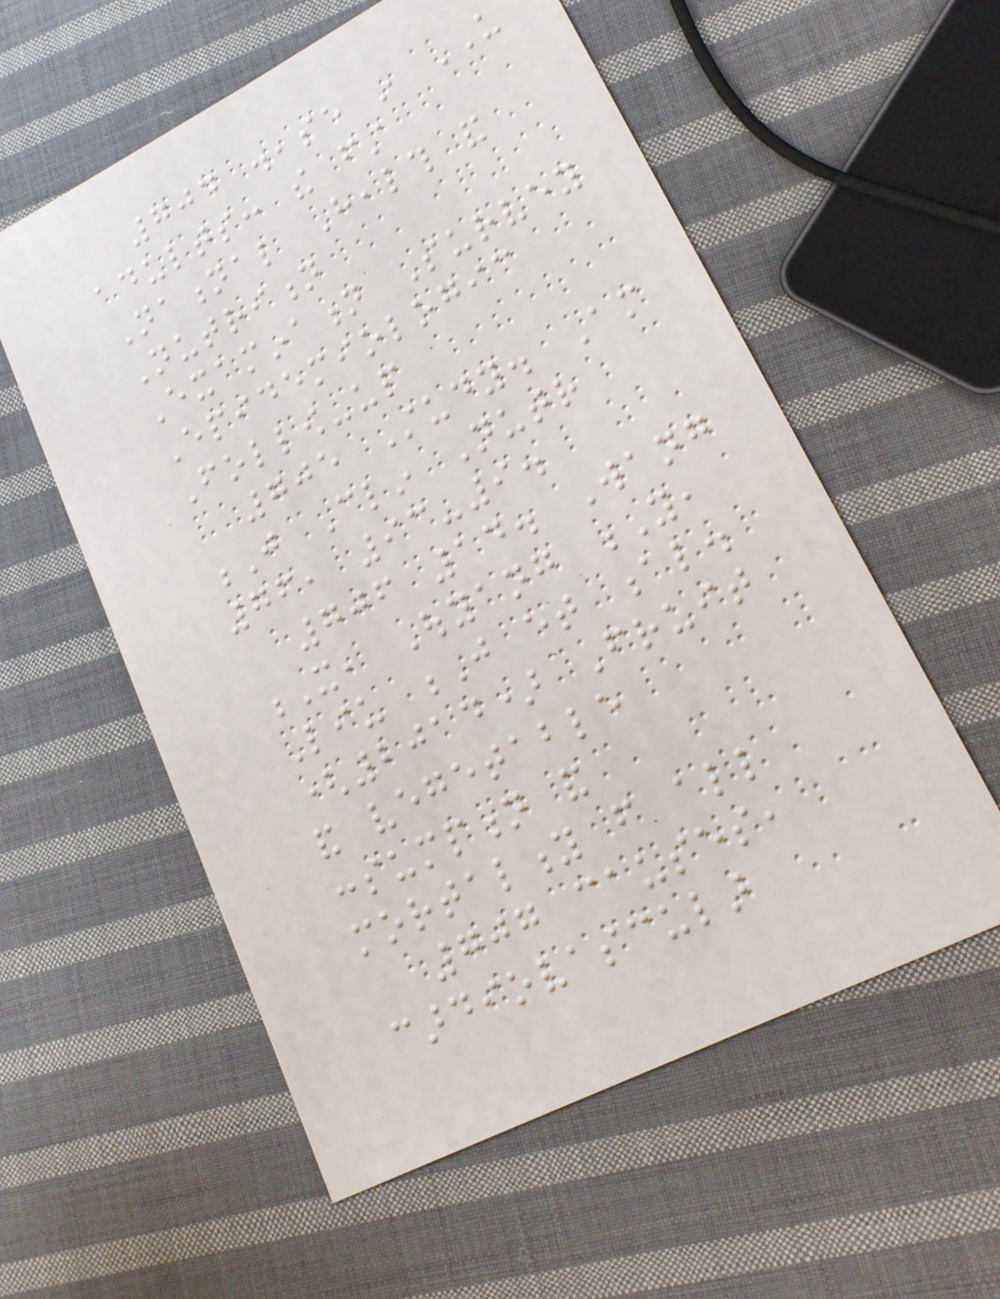704 disease in US
adults: the first
National Health and
Nutrition
Examination Survey
Epidemiologic
Follow-up
705 Study. Am
J Clin Nutr
76, 93-9.
706 14. Wang
X, Ouyang Y,
Liu J et al.
(2014) Fruit
and vegetable
consumption and
mortality from all
707 causes,
cardiovascular
